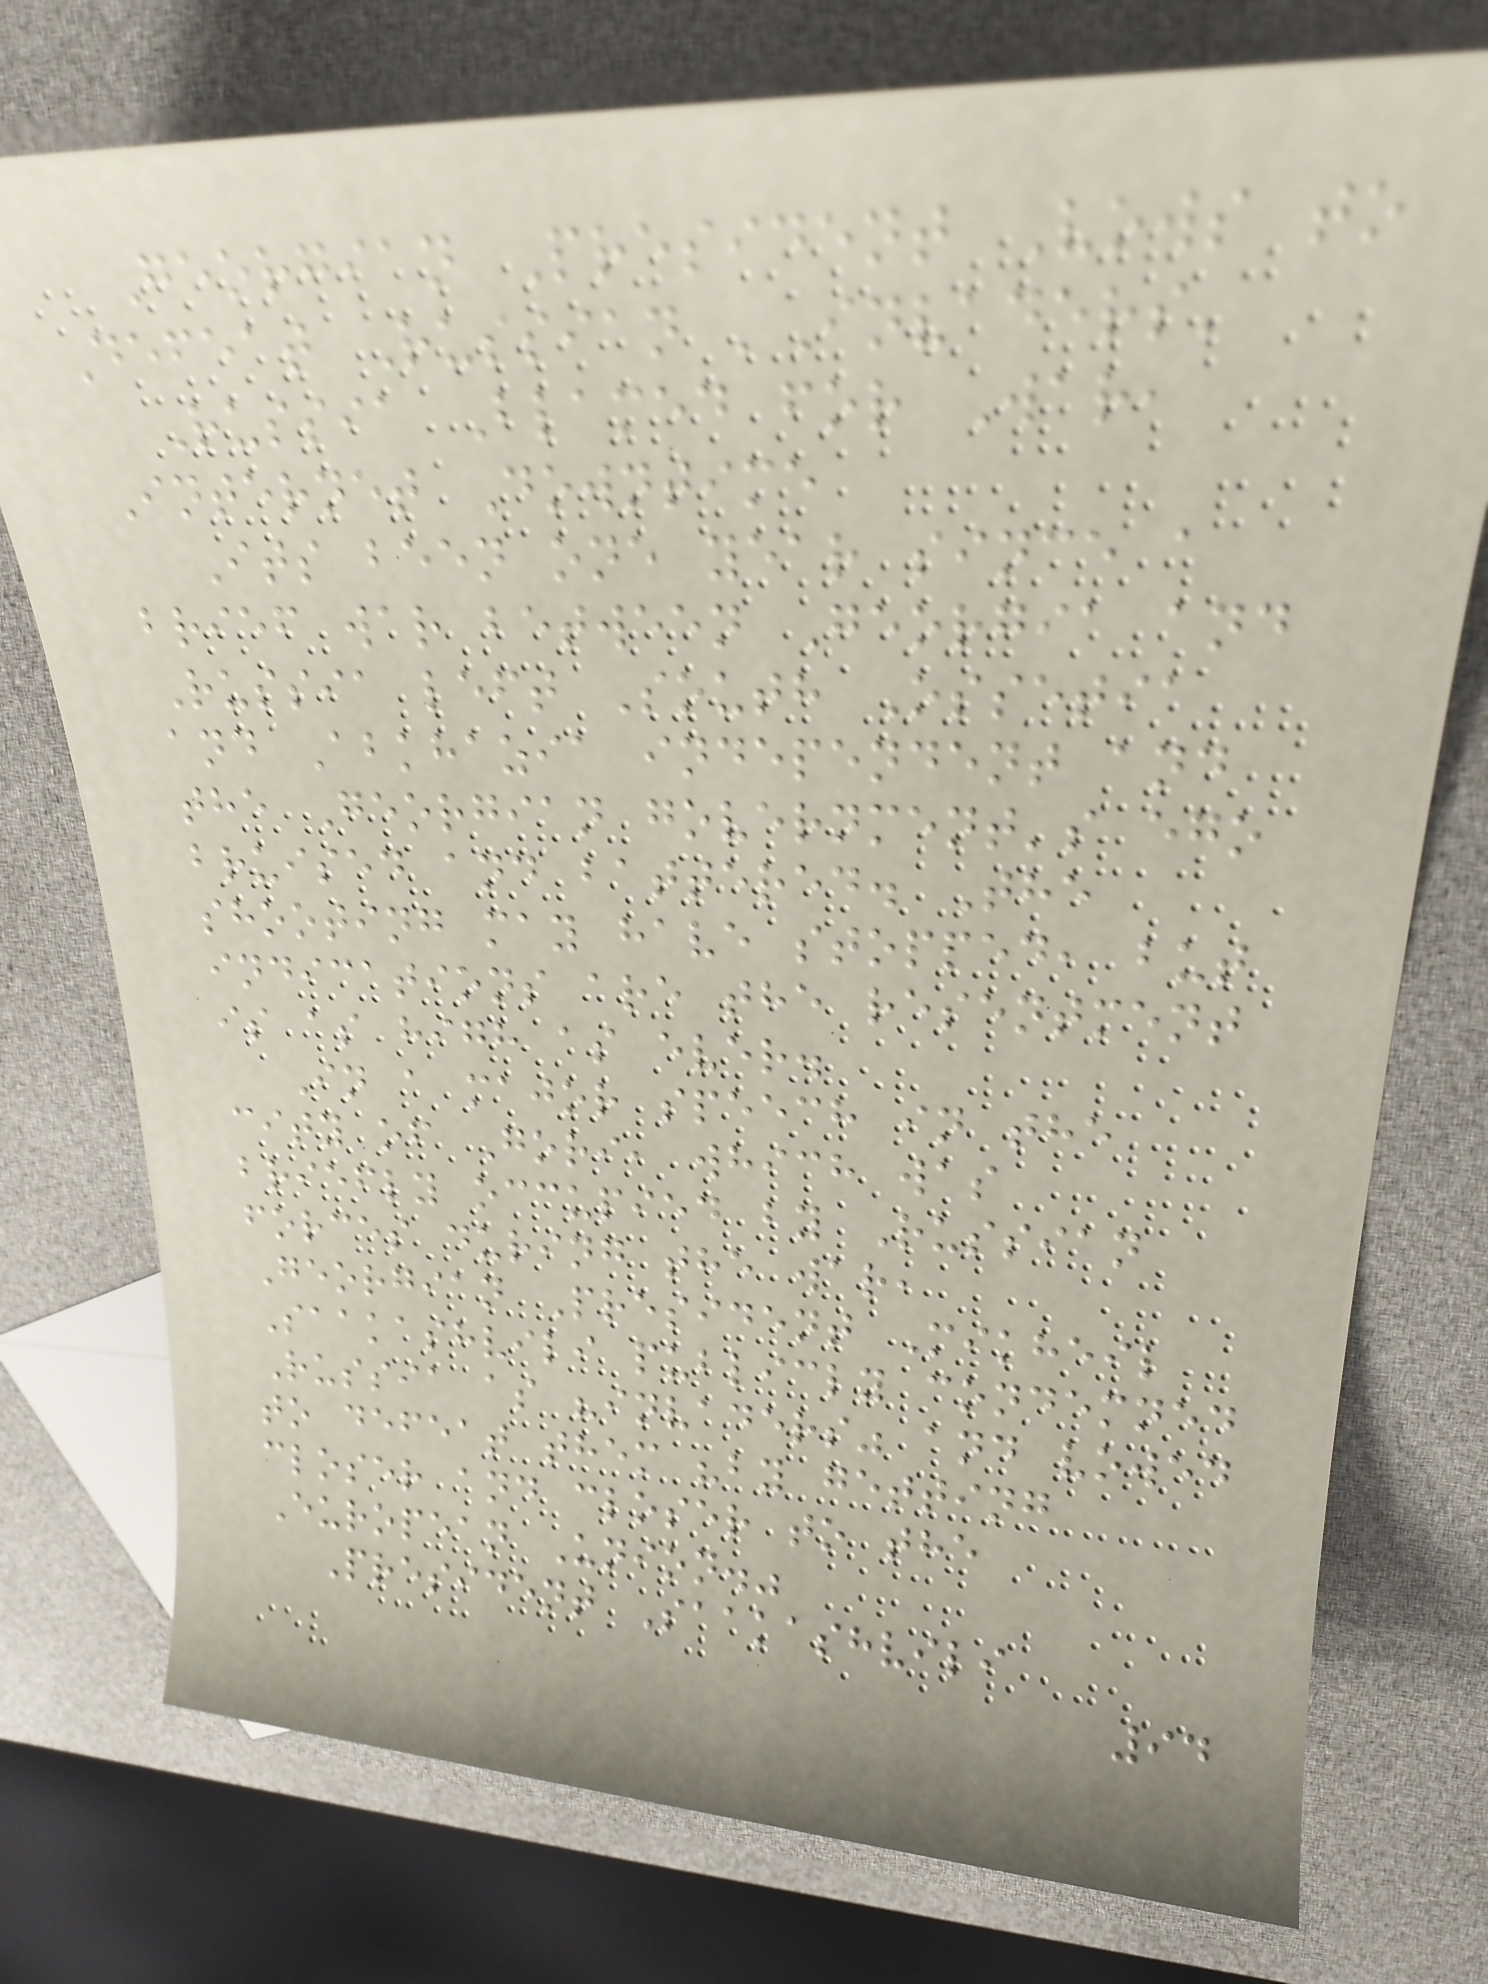Georgian President Vows to
Defeat Russian 'Invaders'
Russia Blamed for War,
Internet Downtime
Its been one year since a
brief war between Georgia and
Russia left South Ossetia
and Abkhazia independent and
the Georgian government's ego
bruised and battered. The
shooting may have stopped, but
indications are the resentment
is as high as ever.
In a major speech in the
city of Gori, which was
briefly occupied by Russian
forces during the war,
Georgian President Mikheil
Saakashvili publicly condemned
Russia as "invaders" and vowed
to defeat them "by getting
closer and closer to the
European Union."
President Saakashvili
94
